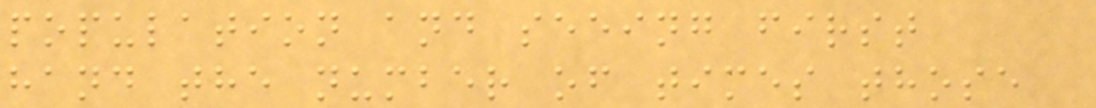population and seeing first
hand the number of times those
